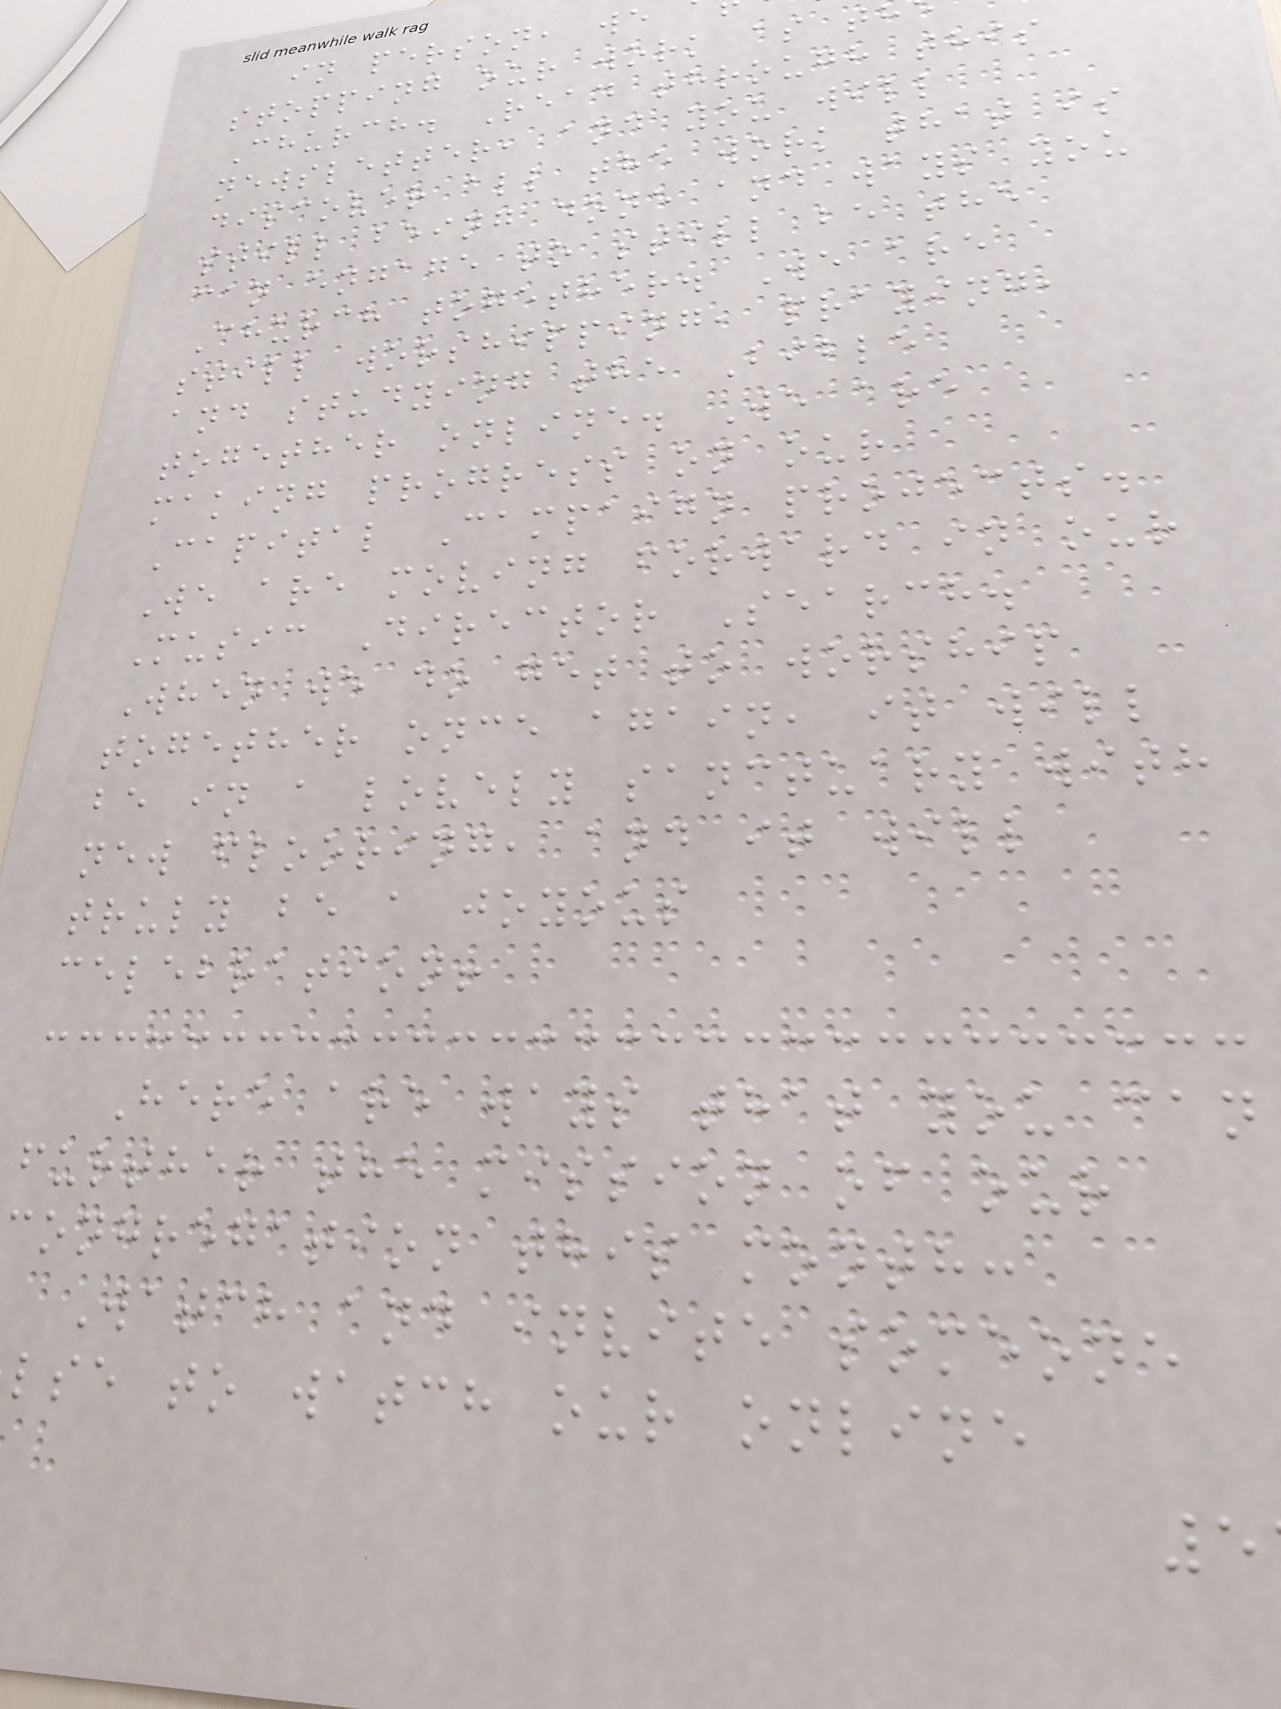in person, we
stopping our work as t
Church. Read through this
newsletter, and you will
discover all the work that is
still being done and ways you
can engage to still be the
Church together. We are
still worshipping, praying,
and studying the Bible
together online. We are
making progress on our
Capital Campaign projects.
We are moving forward in our
Music Director Search.
When we do get to worship
together once again, it will
be in a lovely sanctuary with
new flooring, and it will
truly be a joyous
celebration!
Here are ways that you can
further the mission of our
congregation this month:
Watch and invite someone
lse to watch our online
